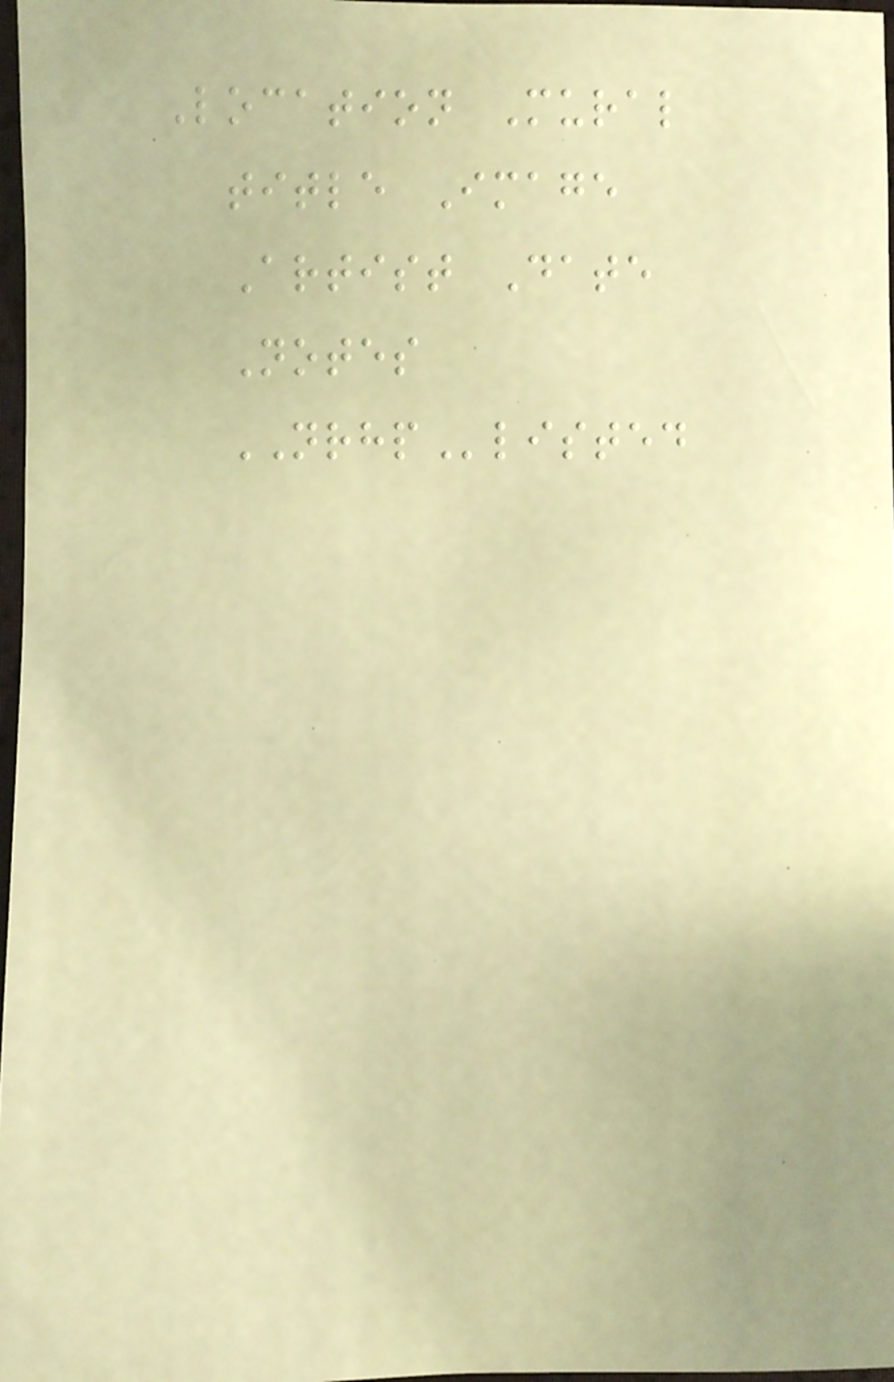Location Mural
title Image
Artist Date
Notes
NRHPlisted
